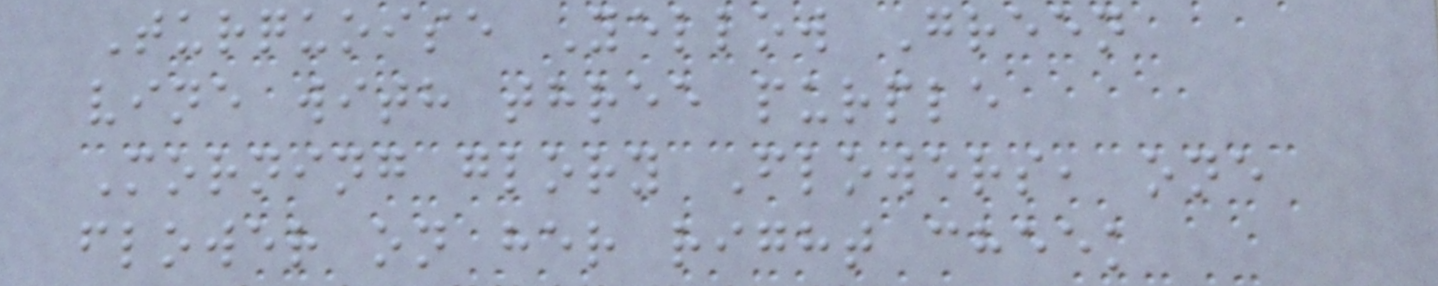Turquoise Yellow Green
vine with three purple
Morning glory Flowers, one
flower on her right cheek
